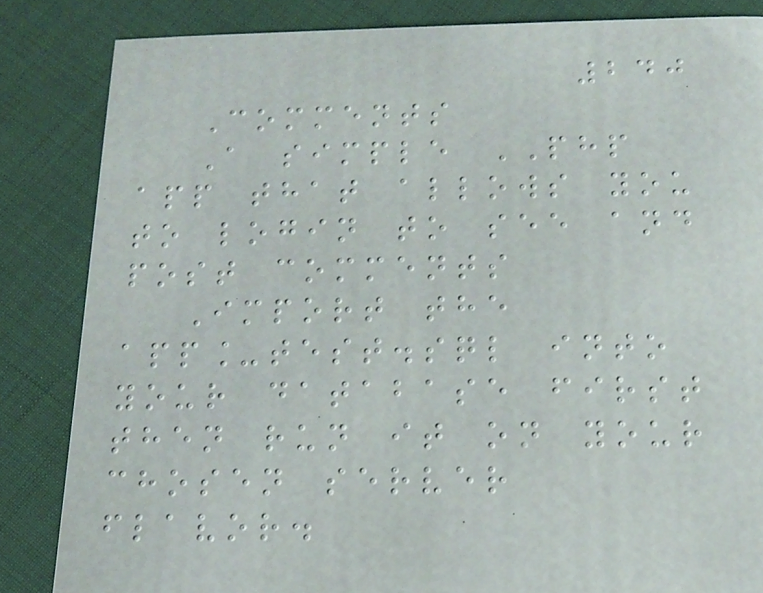240
Comments
A simple PHP
app that allows you
to login to see and
post comments
Import the
app_test.sql into
your database first
then run it on your
chosen server
flavor.
